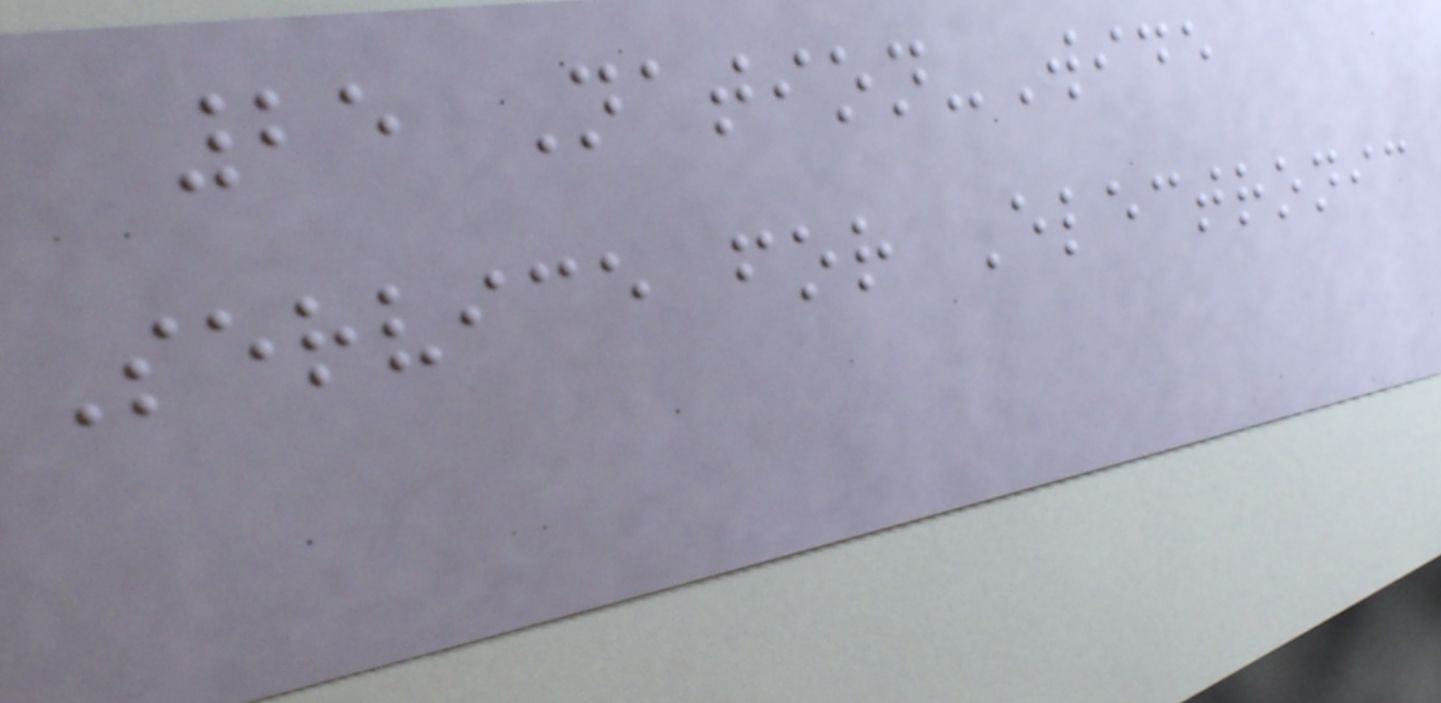25 Nation-Wide
Service for Electronic
